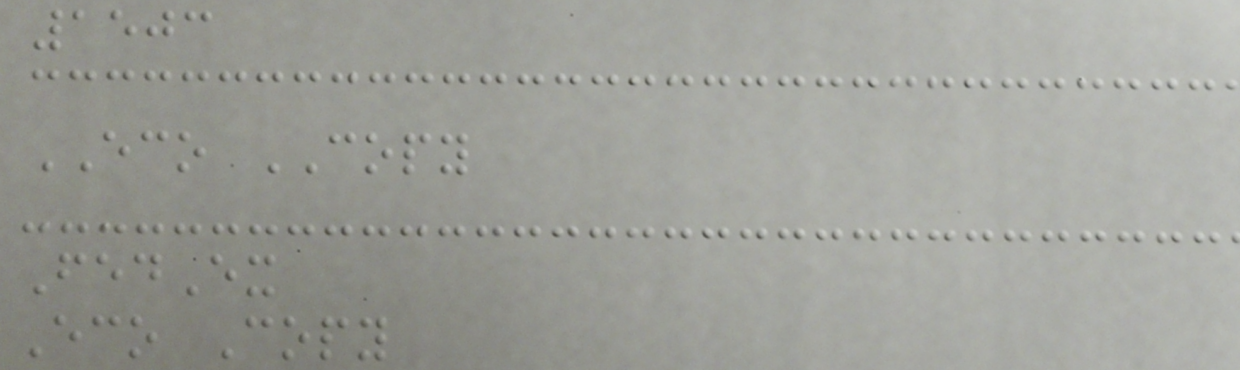1503
ECO COPY
FedEx
Eco Copy
